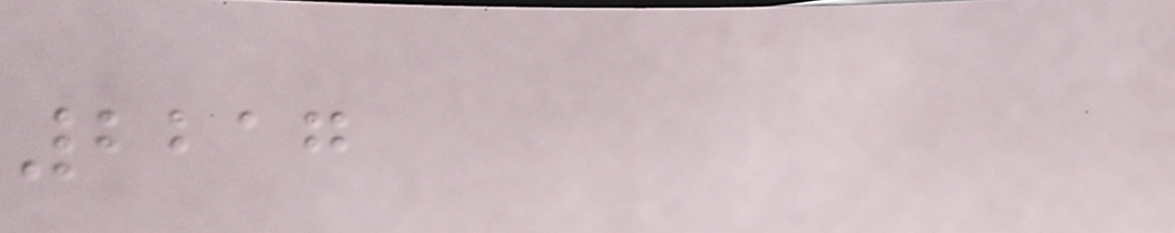2217
